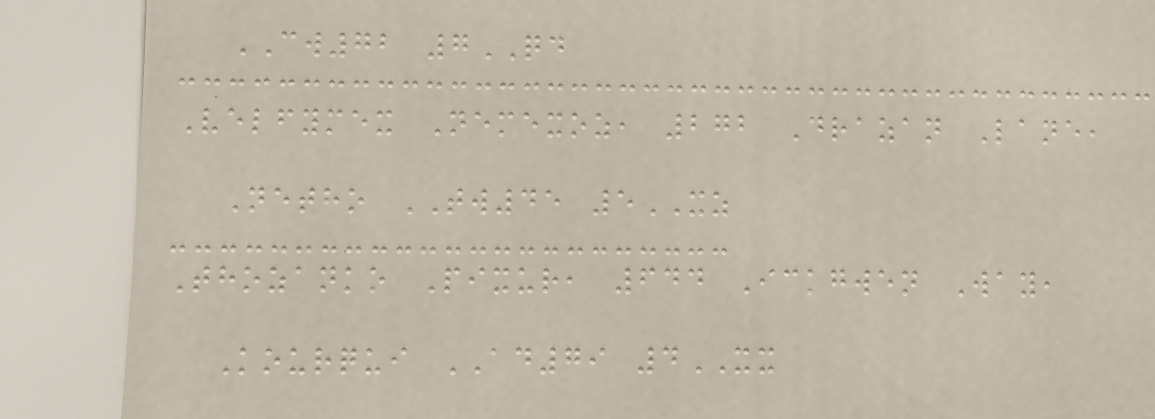CW72 7QD
Velfymex Nemexoz, 272 Drazan Lane,
Netho TW45 5XZ
Thozanko Pixur, 644 Ickgwen Way,
Kourqui AD79 4XX
